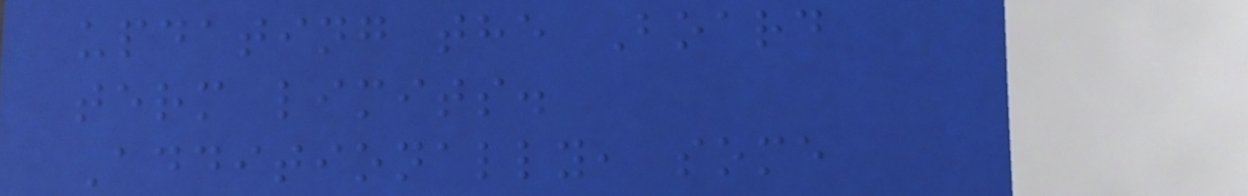updating the Board
term limits.
Additionally, some
